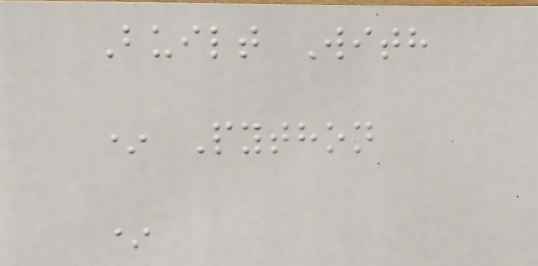Built With
* Python
*
